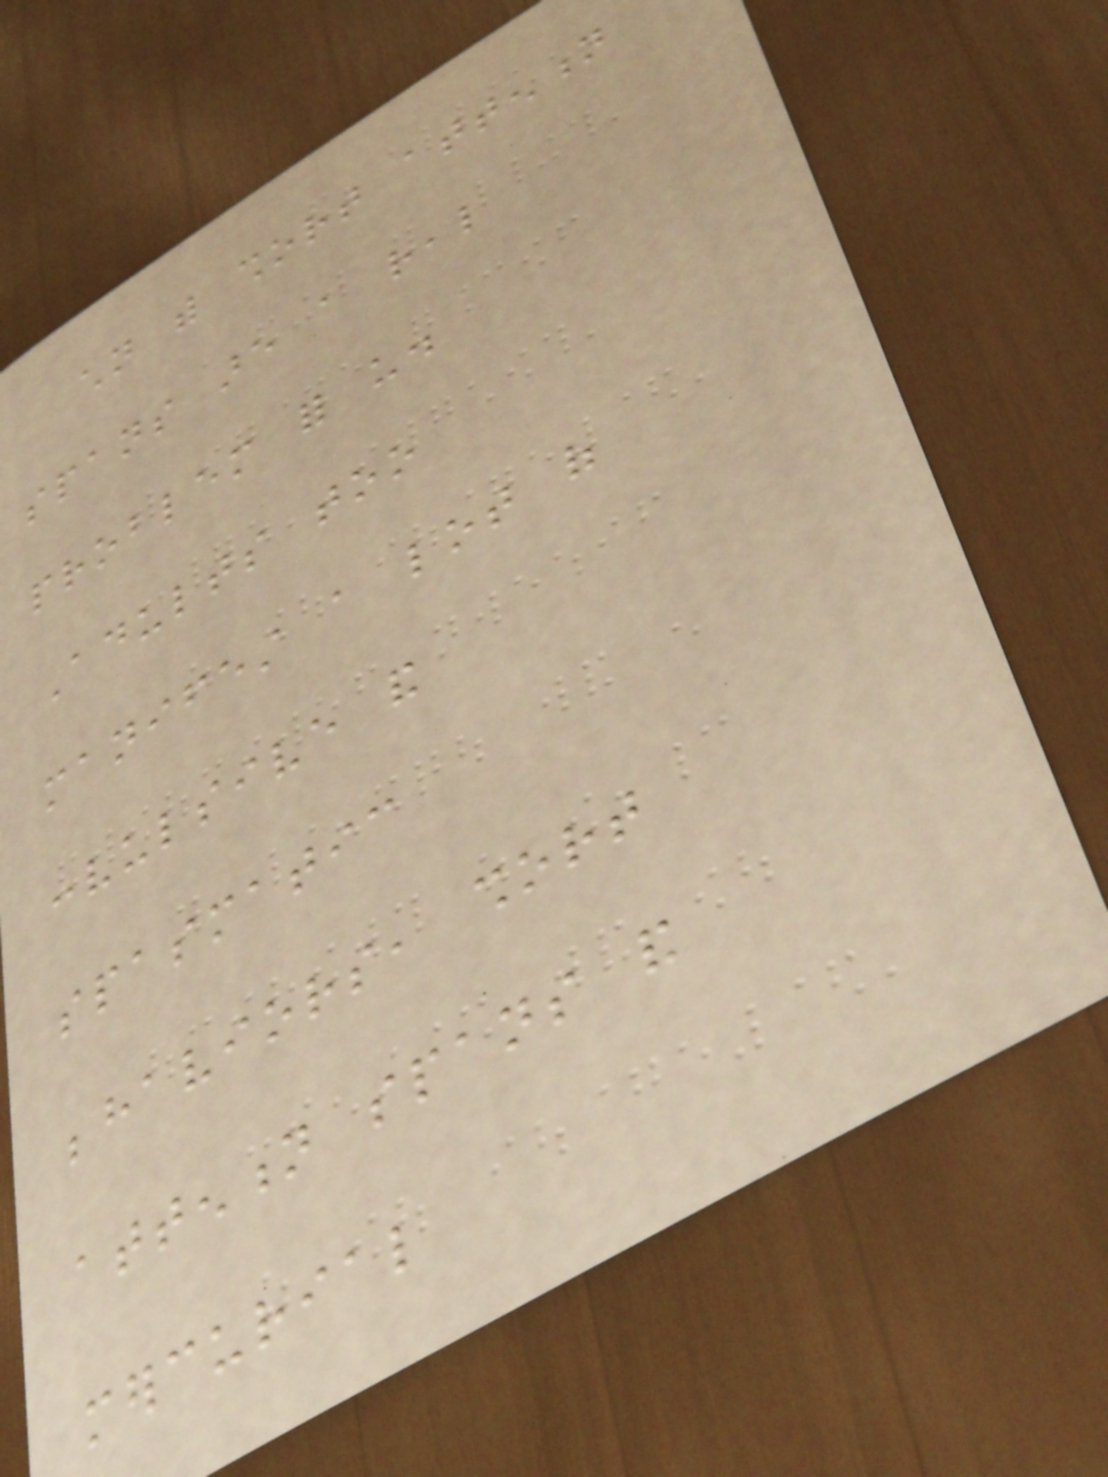children with short attention
spans are a real
problem for us.
Adults too
manifest a lot of
convulsive and
spasmatic
behaviors, short
attention spans and
mercurial
